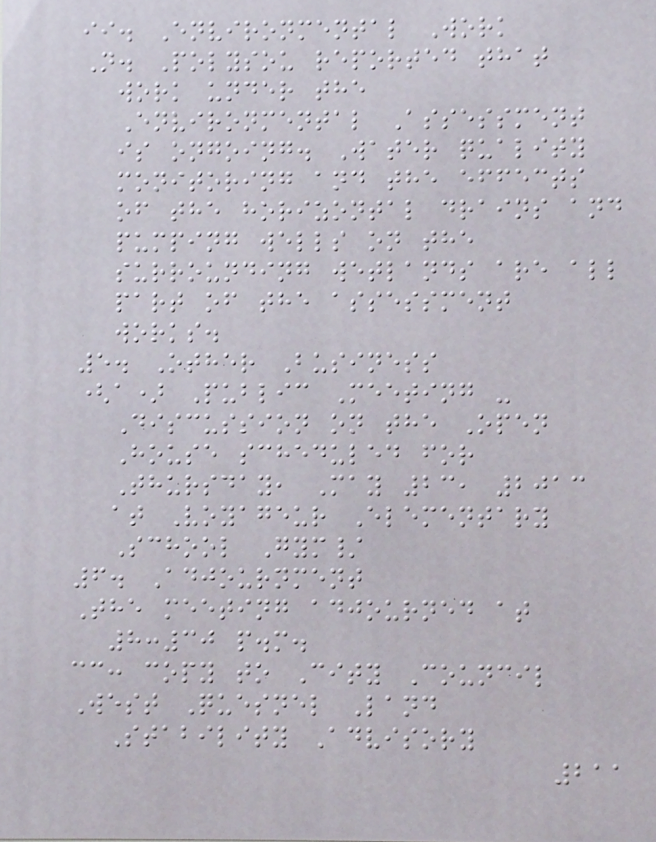ii. Environmental Work
N. Polysou reported that
work under the
Environmental Assessment
is ongoing. Water quality
monitoring and the effects
of the horizontal drains and
pumping wells on the
surrounding wetlands are all
part of the assessment
works.
5. Other Business
(a) Public Meeting -
Discussion on the Open
House scheduled for
Thursday, May 23, 2013
at Voyageur Elementary
School Gym/
6. Adjournment
The meeting adjourned at
8:30 p.m.
cc: copy to City Council
West Quesnel Land
Stability Advisory
211
